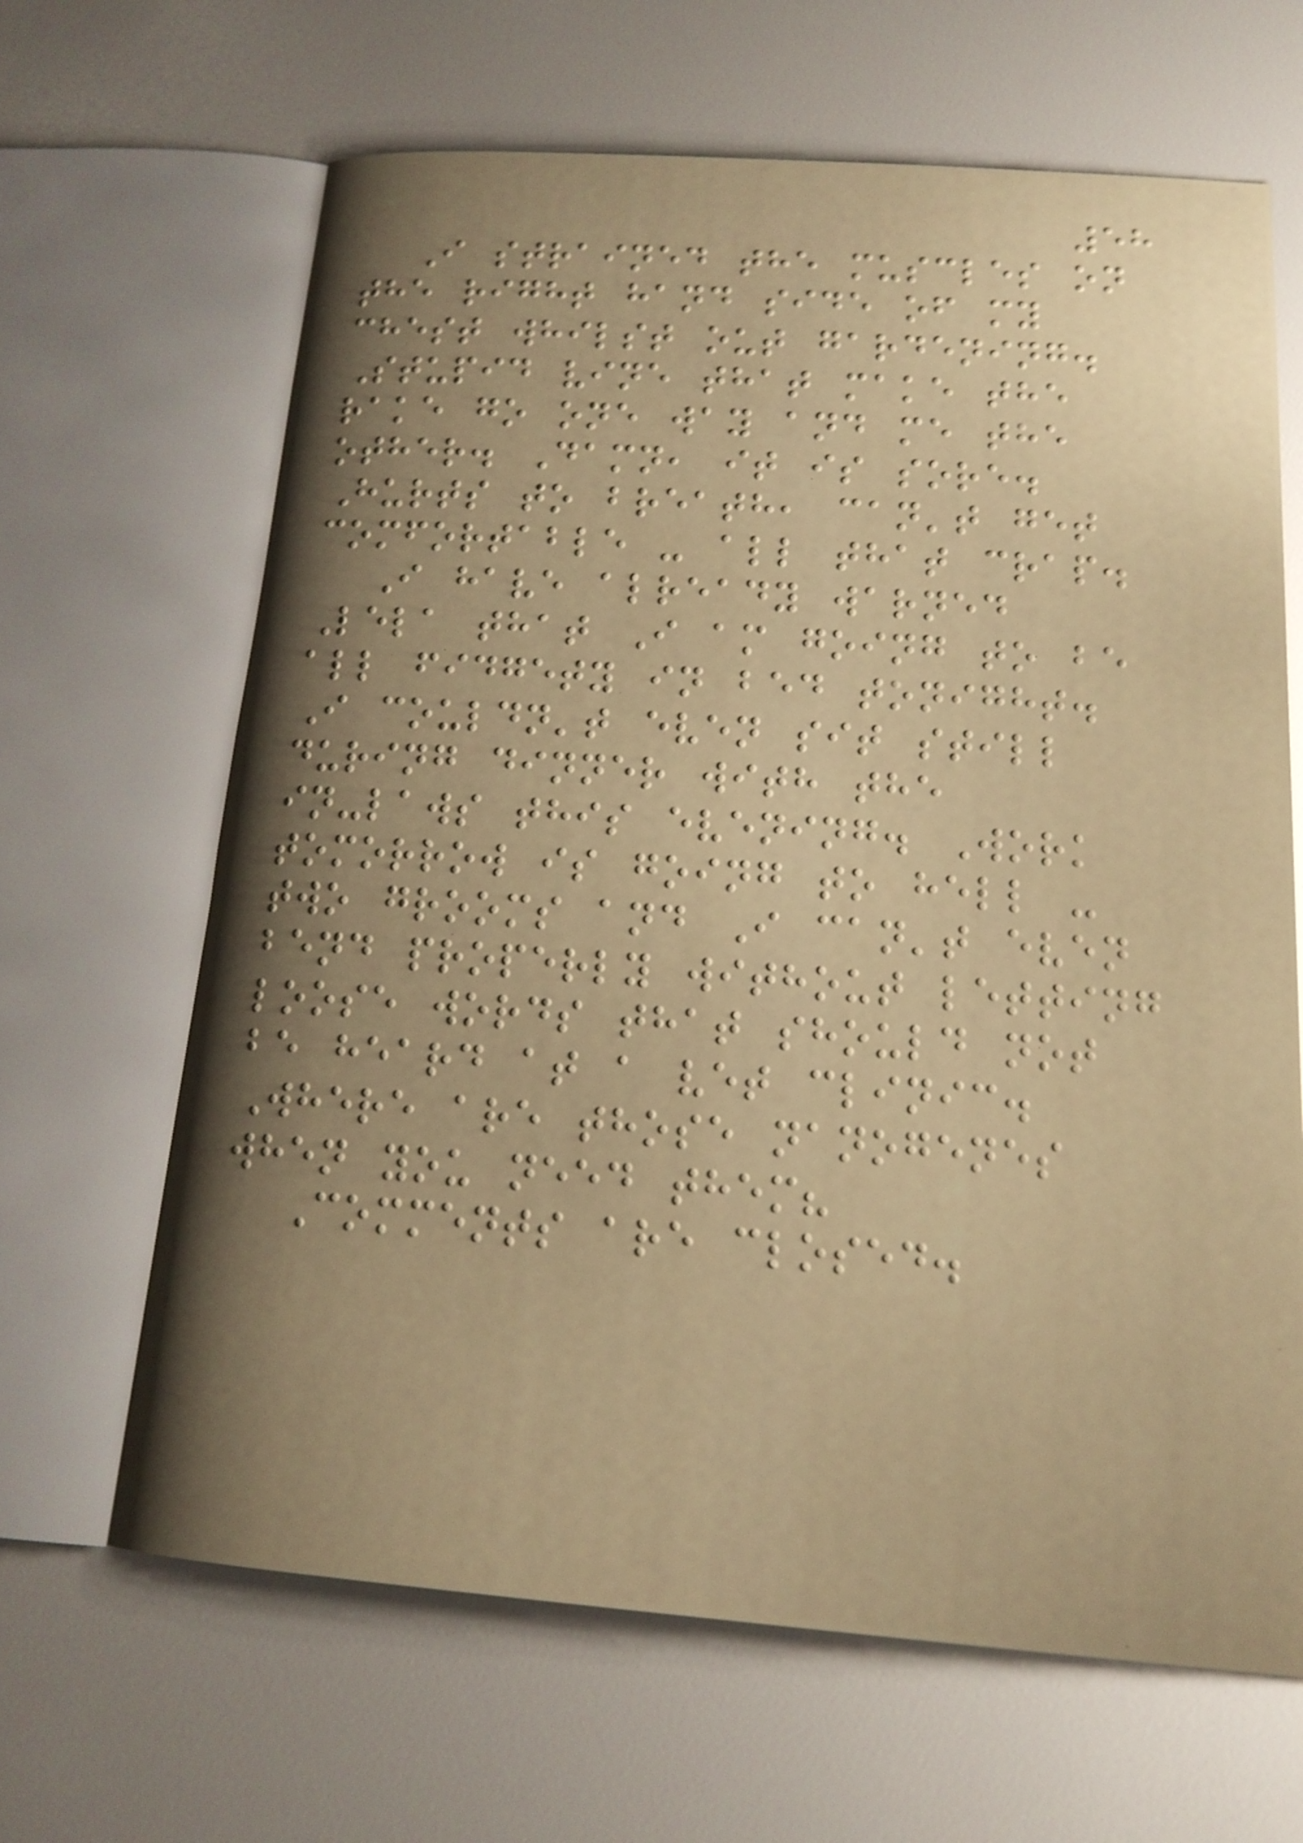58
I strained the muscles on
the right hand side of my
chest whilst out gardening.
Stupid vine that make the
rake go one way and me the
other. Damn, it is sore.
Hurts to breath, can't get
comfortable - all that crap.
I have already warned
Lela that I am going to be
all fidgety in bed tonight.
I couldn't even sit still
during dinner with the
in-laws this evening. Work
tomorrow is going to hell -
two grooms and I can't even
bend properly without letting
loose words that should not
be heard at a vet clinic.
Where are those nanogenes
when you need them?
Comments are closed.
